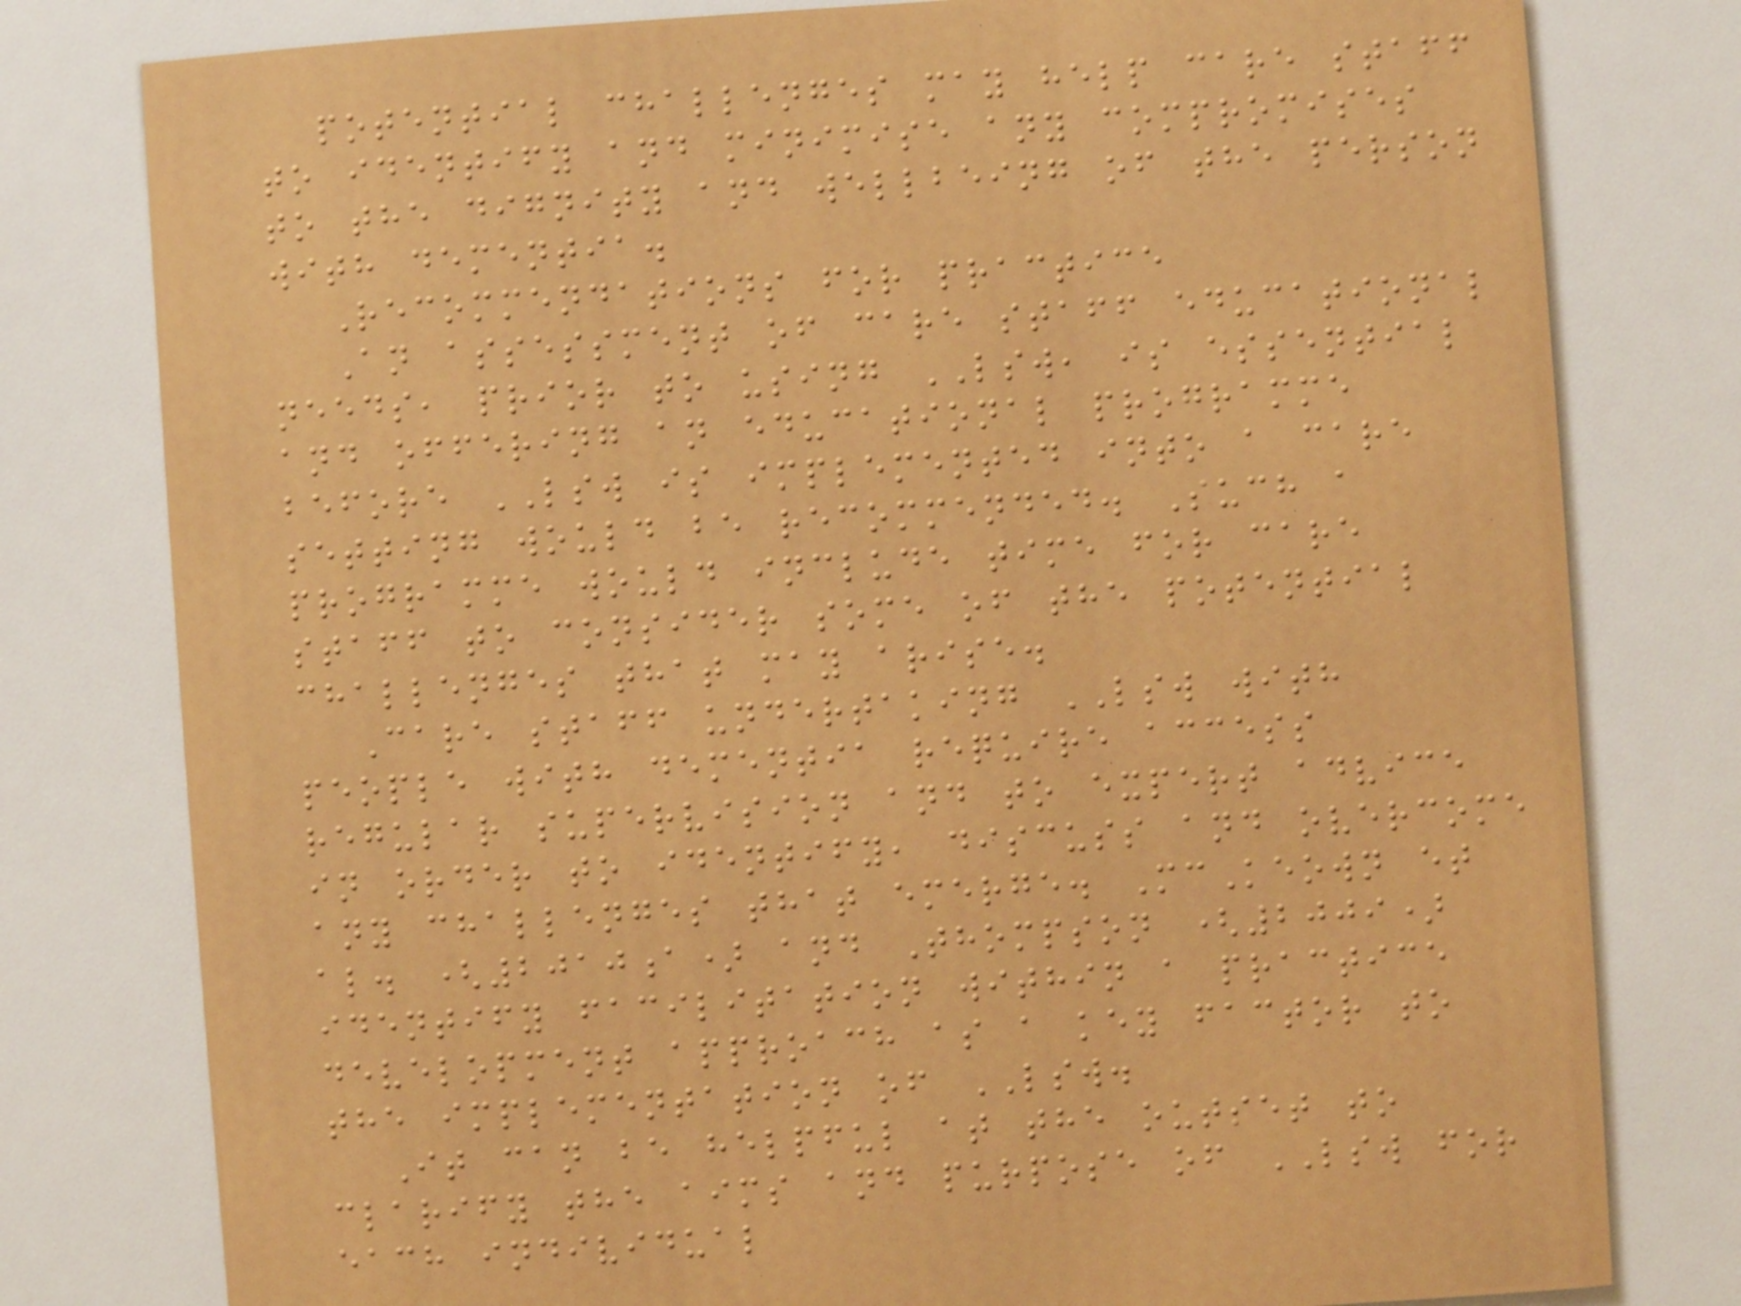potential challenges may help care staff
to identify and minimise any compromises
to the dignity and wellbeing of the person
with dementia.
Recommendations for practice
An assessment of care staff educational
needs, prior to using LSW, is essential
and offering an educational programme
before LSW is implemented into a care
setting would be recommended. Such a
programme would include time for care
staff to consider some of the potential
challenges that may arise.
Care staff undertaking LSW with
people with dementia require access
regular supervision and to expert advice
in order to identify, discuss and overcome
any challenges that emerge. McKeown et
al. (2010a) and Thompson (2009)
identify facilitation within a practice
development approach as a key factor to
the implementation of LSW.
It can be helpful at the outset to
clarify the aims and purpose of LSW for
each individual
